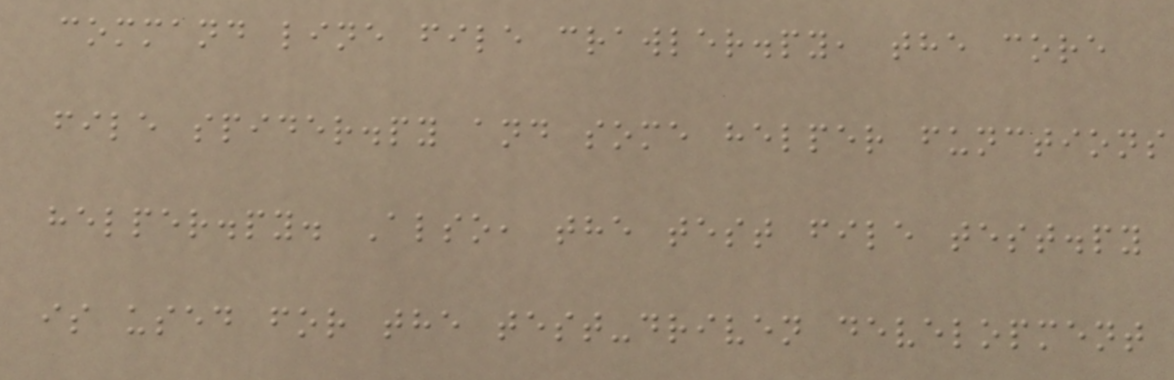command line file crawler.py, the core
file spider.py and some helper functions
helper.py. Also, the test file test.py
is used for the test-driven development
